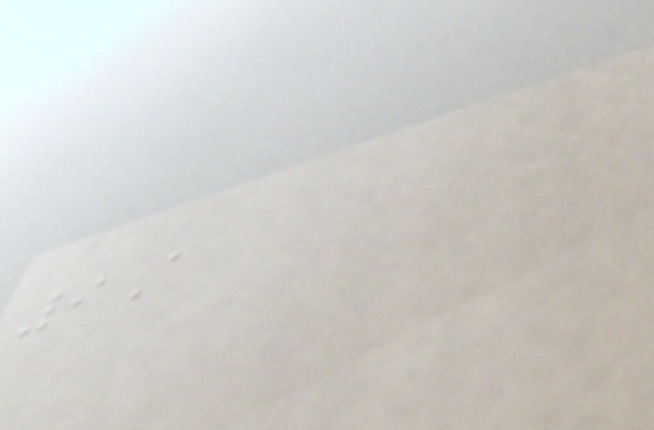9A
